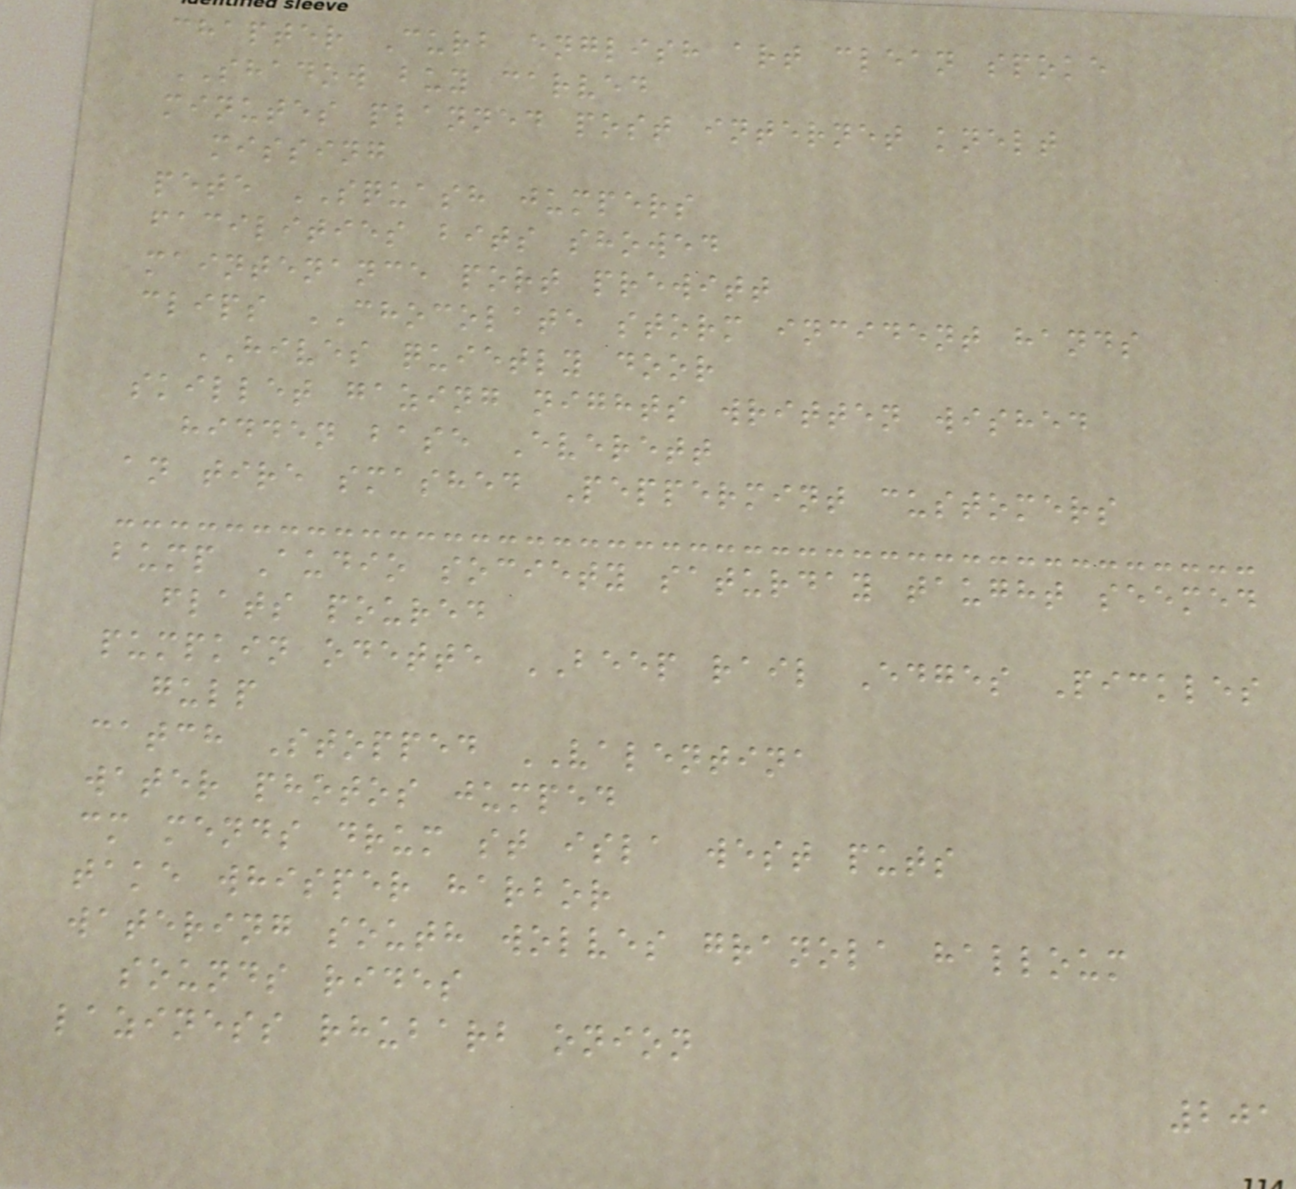chapter Curb english art clean spoke
SHADOW buy carved
minutes planned post internet knelt
missing
pete SQUASH jumpers
facilities bits showed
maintenance port prewitt
clips CHOCOLATE storm incident hands
HIVES quietly door
skillet gazing nights written wished
hidden base Everett
an tire smashed Peppermint customers
bump Audio society saturday taught seemed
flats poured
pumpkin odette BEEP rail Edges Pickles
gulp
catch Stopped VALENTINA
water photos jumped
cm mends drum st isla west puts
take whisper harbor
watering south wolves granola halloum
sounds rides
laziness rhubarb onion
201
